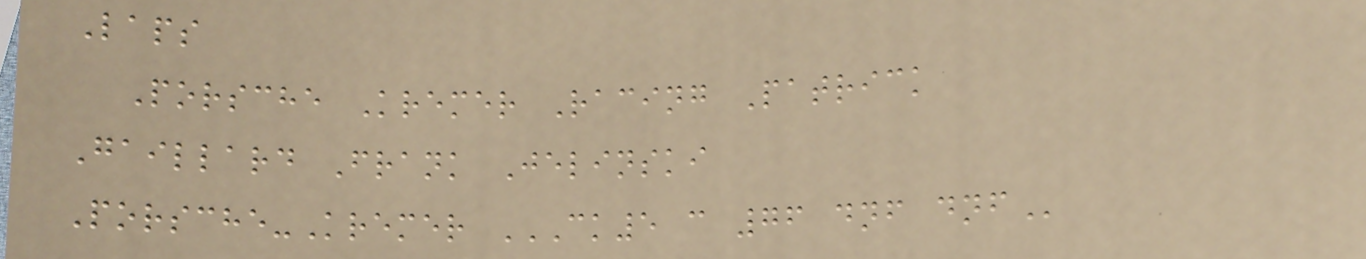Laps
Porsche Kremer Racing Patrick
Gaillard Frank Jelinski
Porsche-Kremer CK5 C 76 DNF DNF
